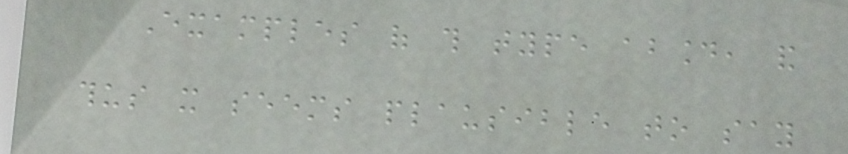Examples of this type abound, and
thus it seems plausible to say
